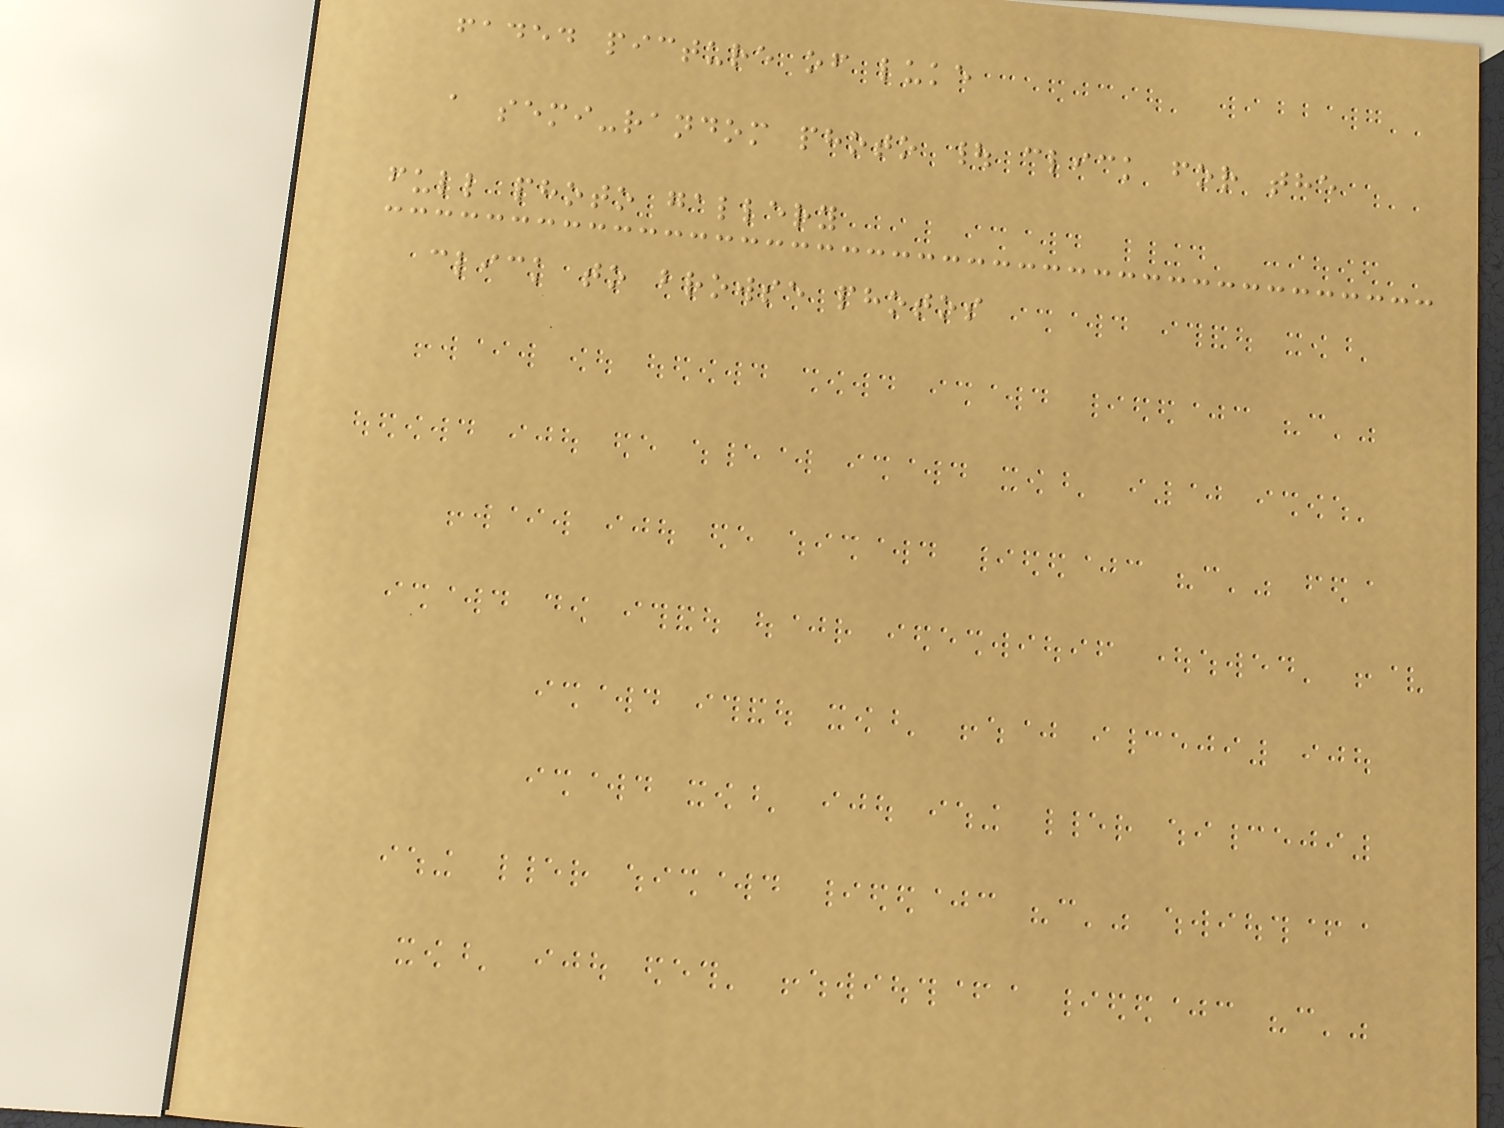faded picture of luke
a semi-random photo | click for the
full photo gallery
click to browse photos
